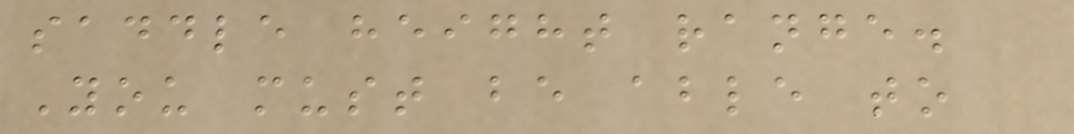saddle height range.
You must be able to
